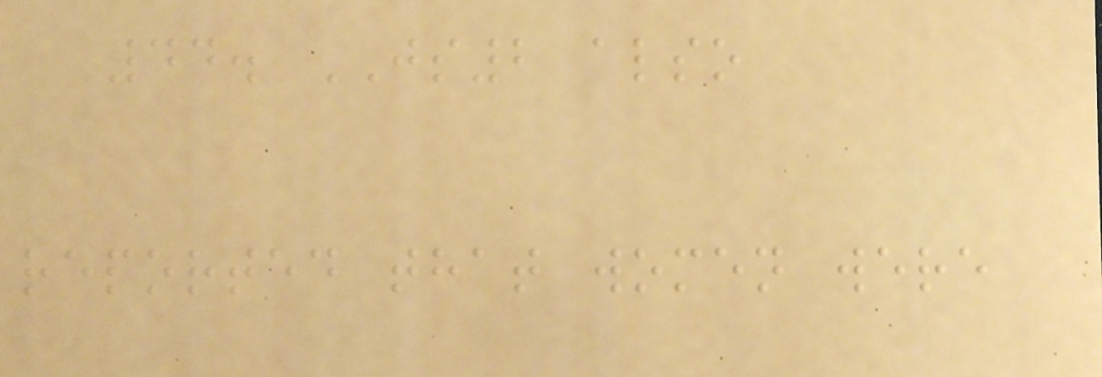44. JS2 also
reported that women were
